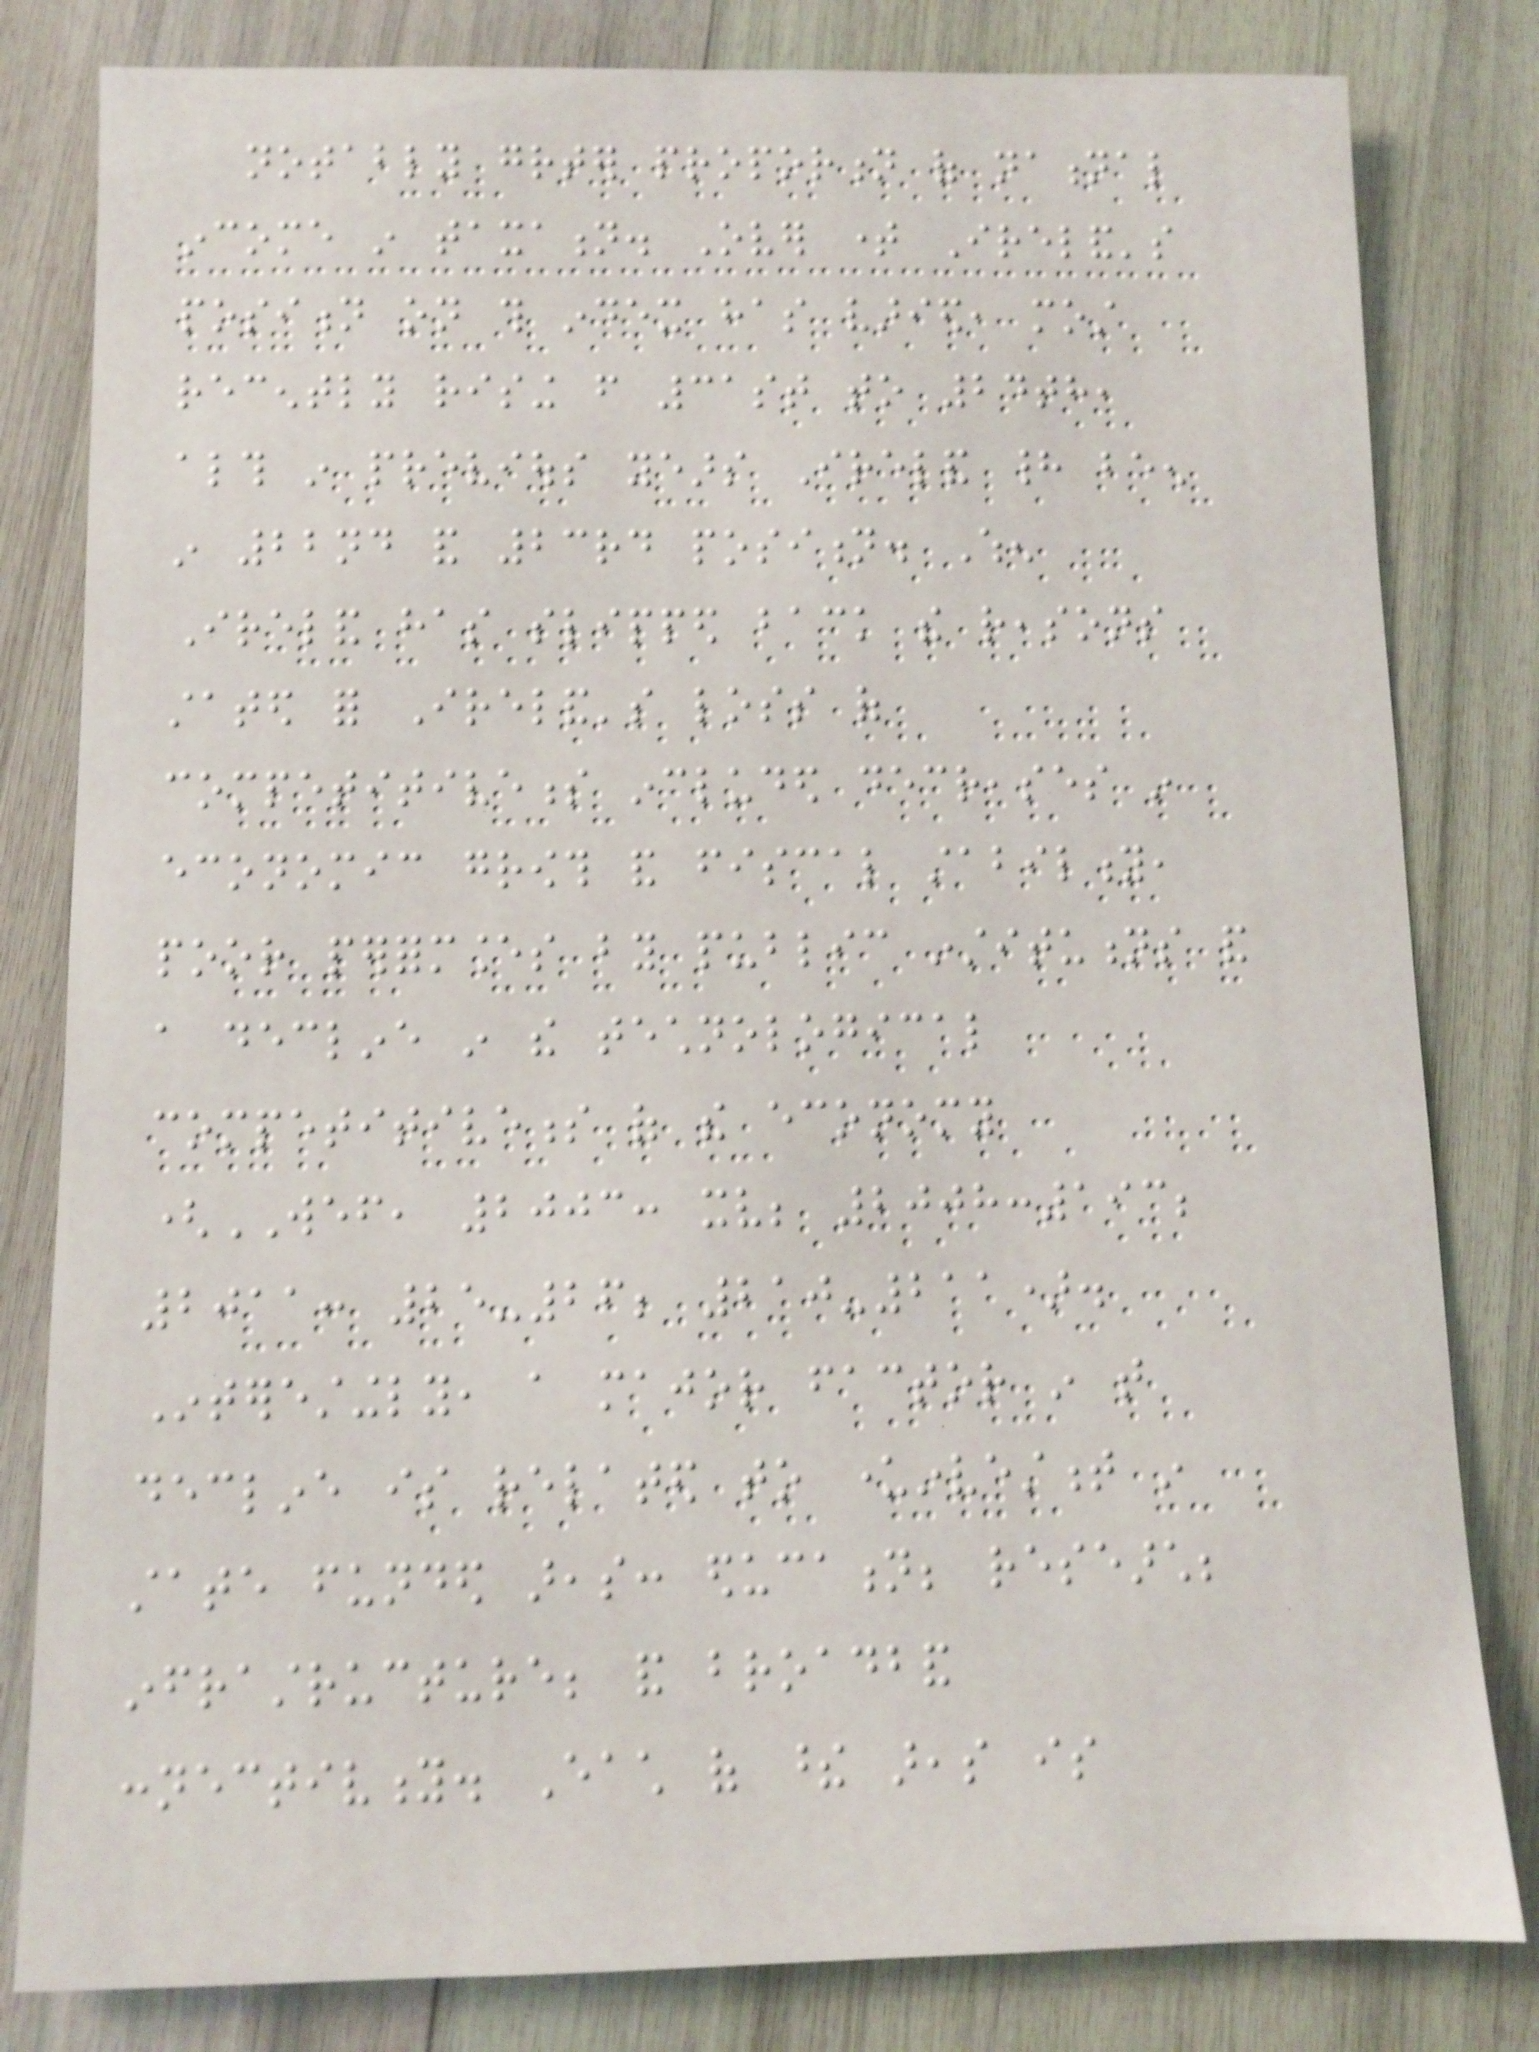notably greater proportion of national
income in taxation. Over time Ireland's
position on this index has varied, most
recently rising from 31st to 24th,
although in previous years Ireland had been
in 22nd and 23rd position. When
Ireland has slipped back the reasons
stated for Ireland's loss of
competitiveness included decreases in
economic growth and fiscal stability,
poor performances by public institutions and
a decline in the technological
competitiveness of the economy
(WEF, 2003: xv; 2008:193;
2011: 25-26; 210-211).
Interestingly, a major factor in that
decline is related to underinvestment in
state funded areas: education; research;
infrastructure; and broadband
connectivity. Each of these areas is
